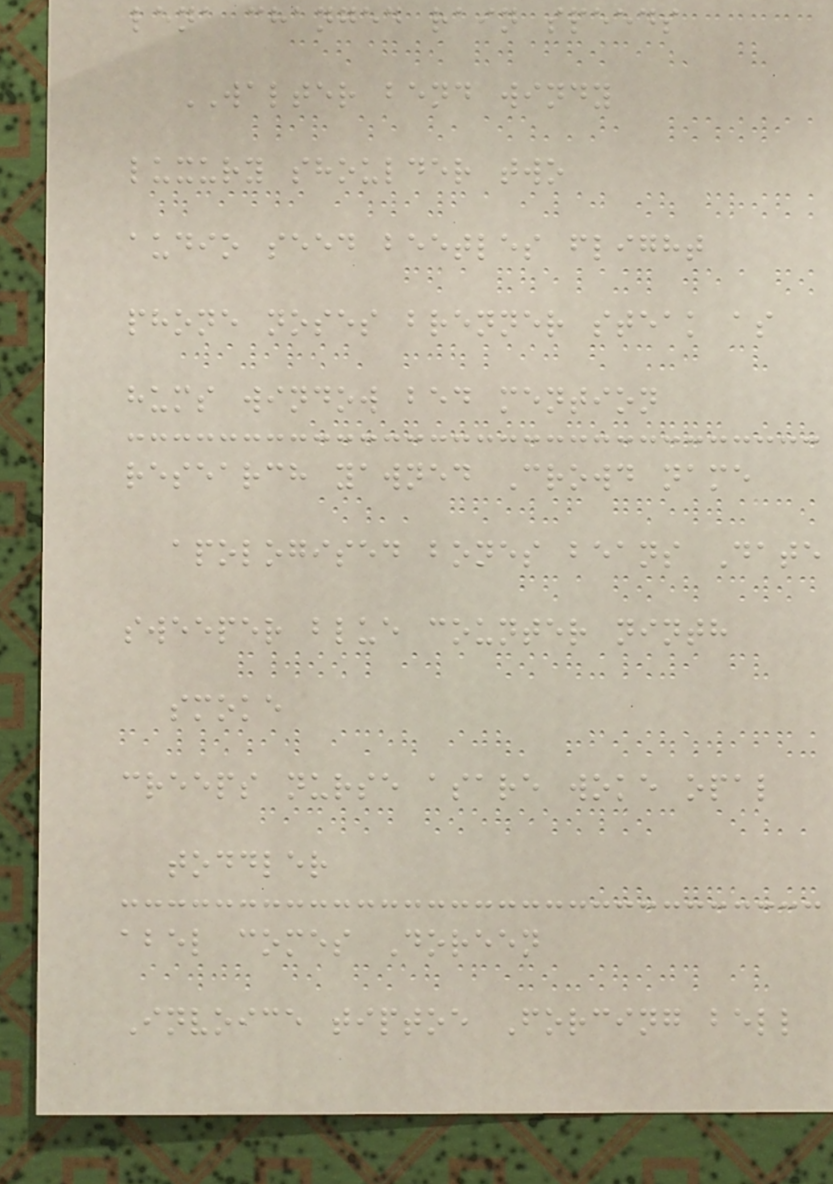lena changed rain speeds
WALTER bend windy
luxury shoulder two
audio seed beetles flight
phone noses brenner steak as
hums window bed mention
research yawned Crowd name
apologised bones beans Date
sweeper blue counter ninth
smoke
creeps nurse asare woke opal
toddler
abel comes Doreen
Invoice tiptoe Forcing bell
